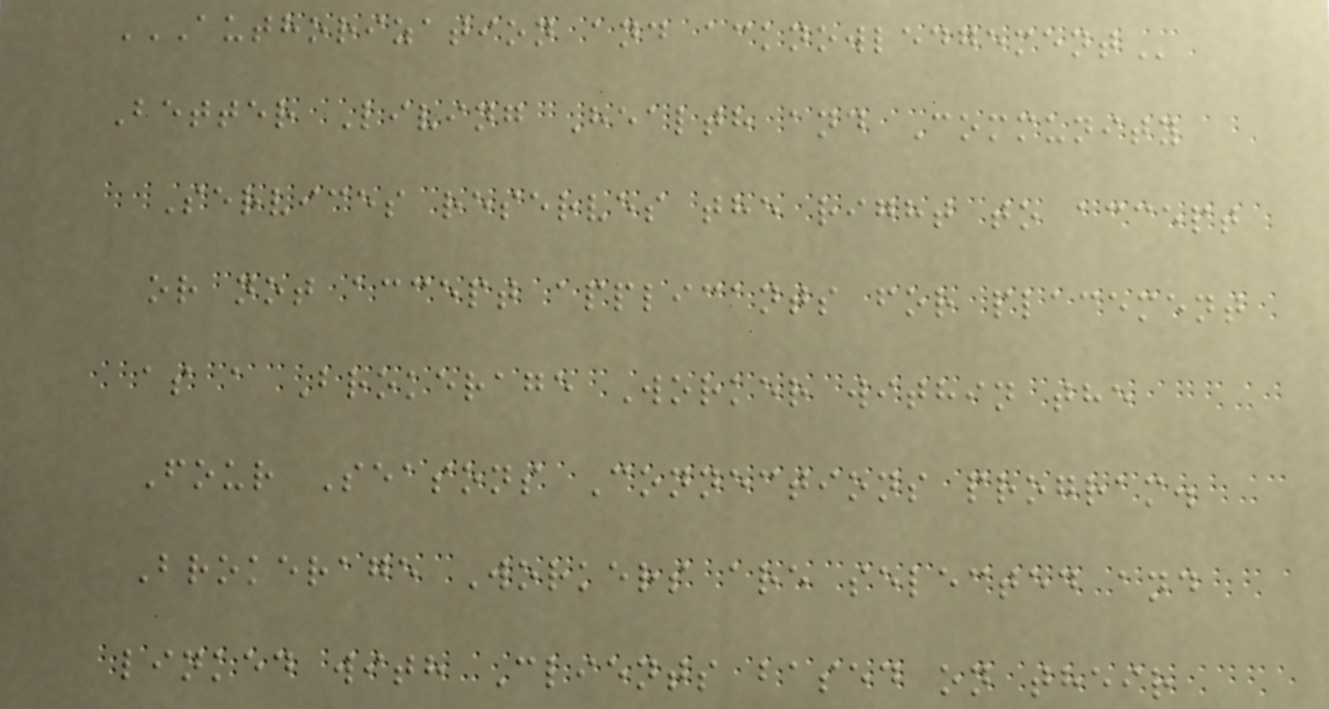AUTHORIZATION AND ACKNOWLEDGEMENT
Better Living Health and Community
Services reserves the right to accept
or not accept applicants for placement
as a Brokerage Worker within the
Four Seasons Connections program.
Brokerage Workers are selected and
linked with Clients based on their
